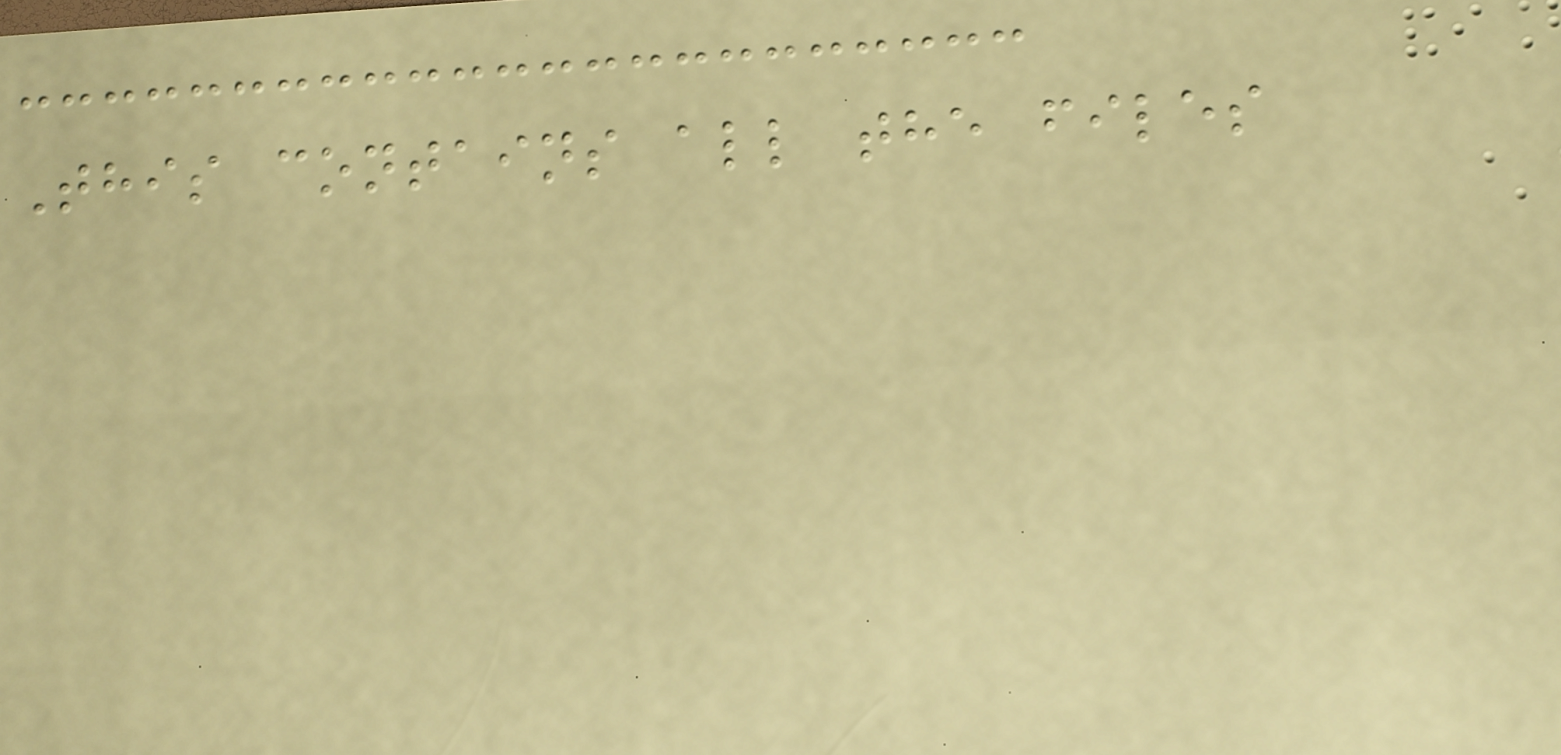This contains all the files
